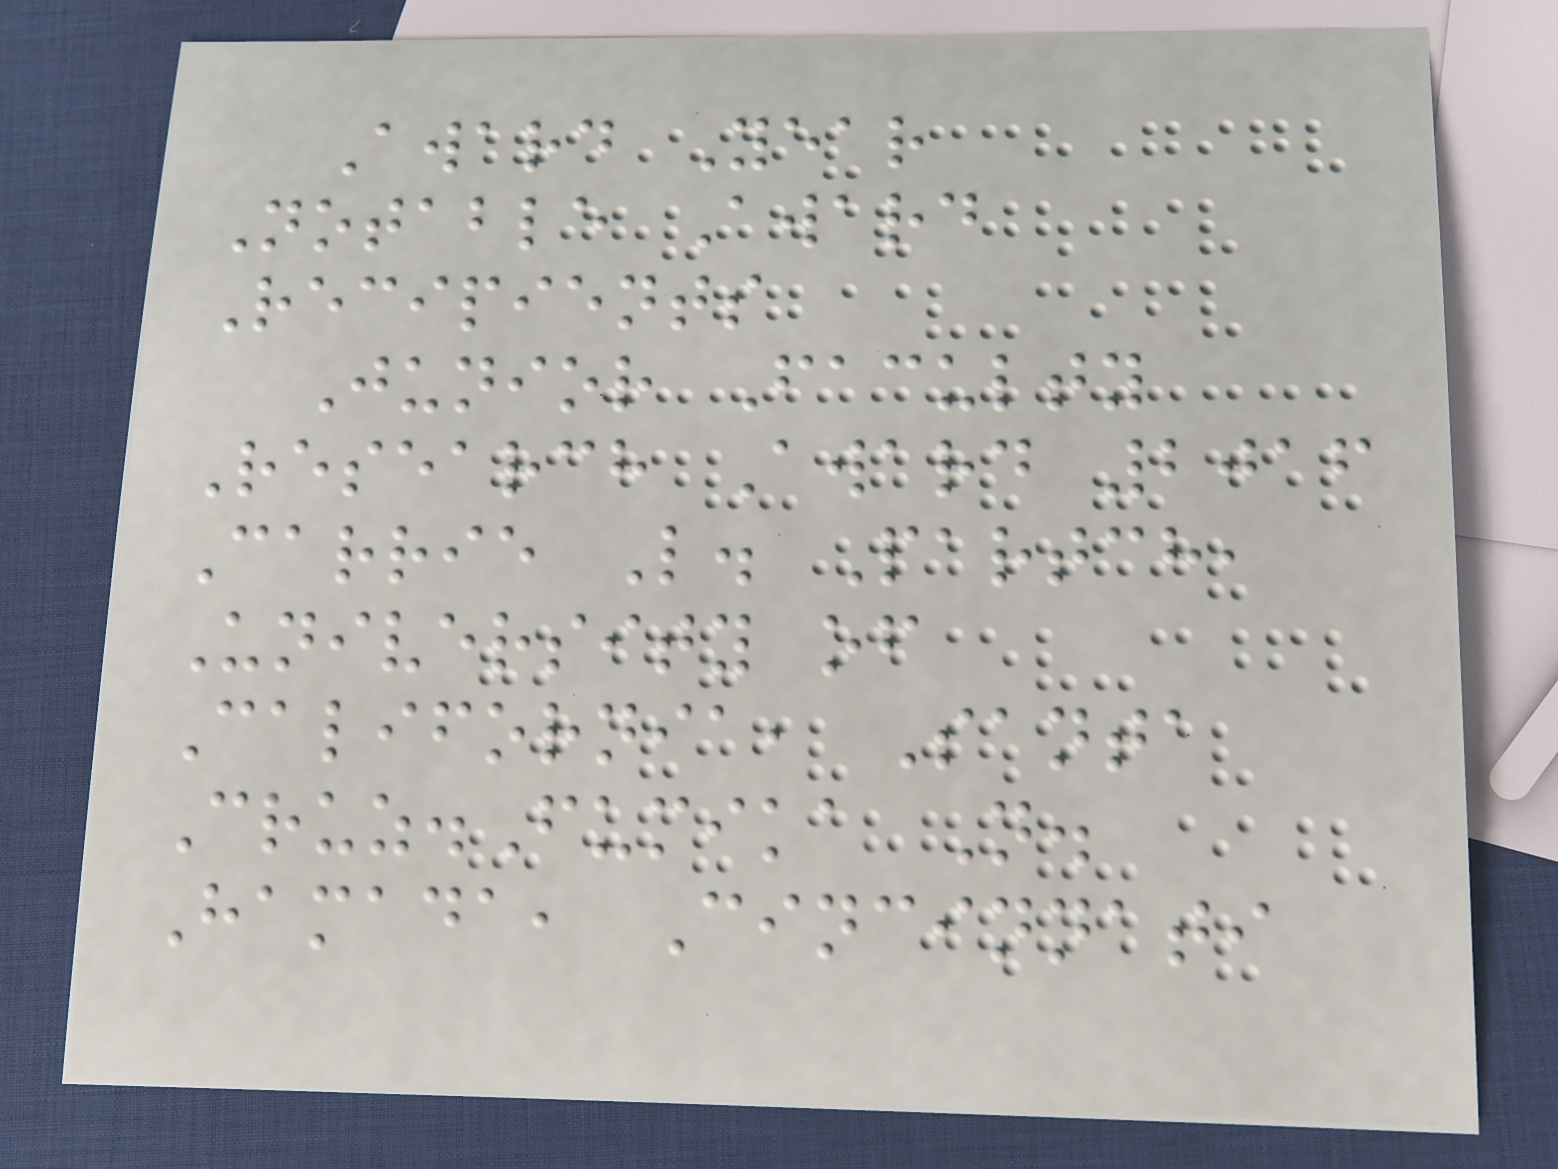Award Year
Notable Award
Recipients
Junior Faculty
Research Award 2016
Carrie L. Partch,
University of
California, Santa
Cruz.Fumika N.
Hamada, Cincinnati
